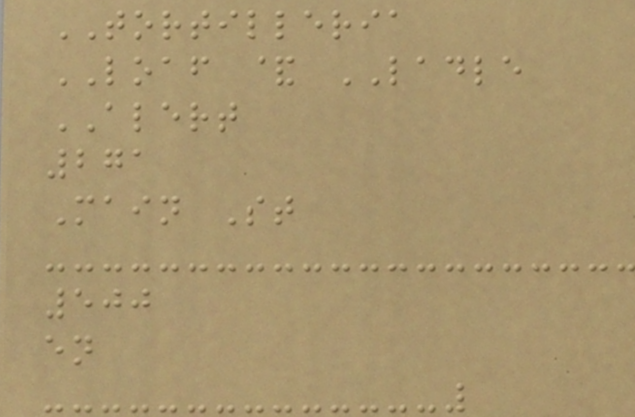TORTILLERIA
LOAF & LADLE
ALERT
271
Main St
500
en
